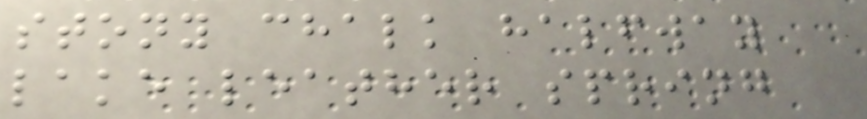stony chalk halfway
lake leather spring
